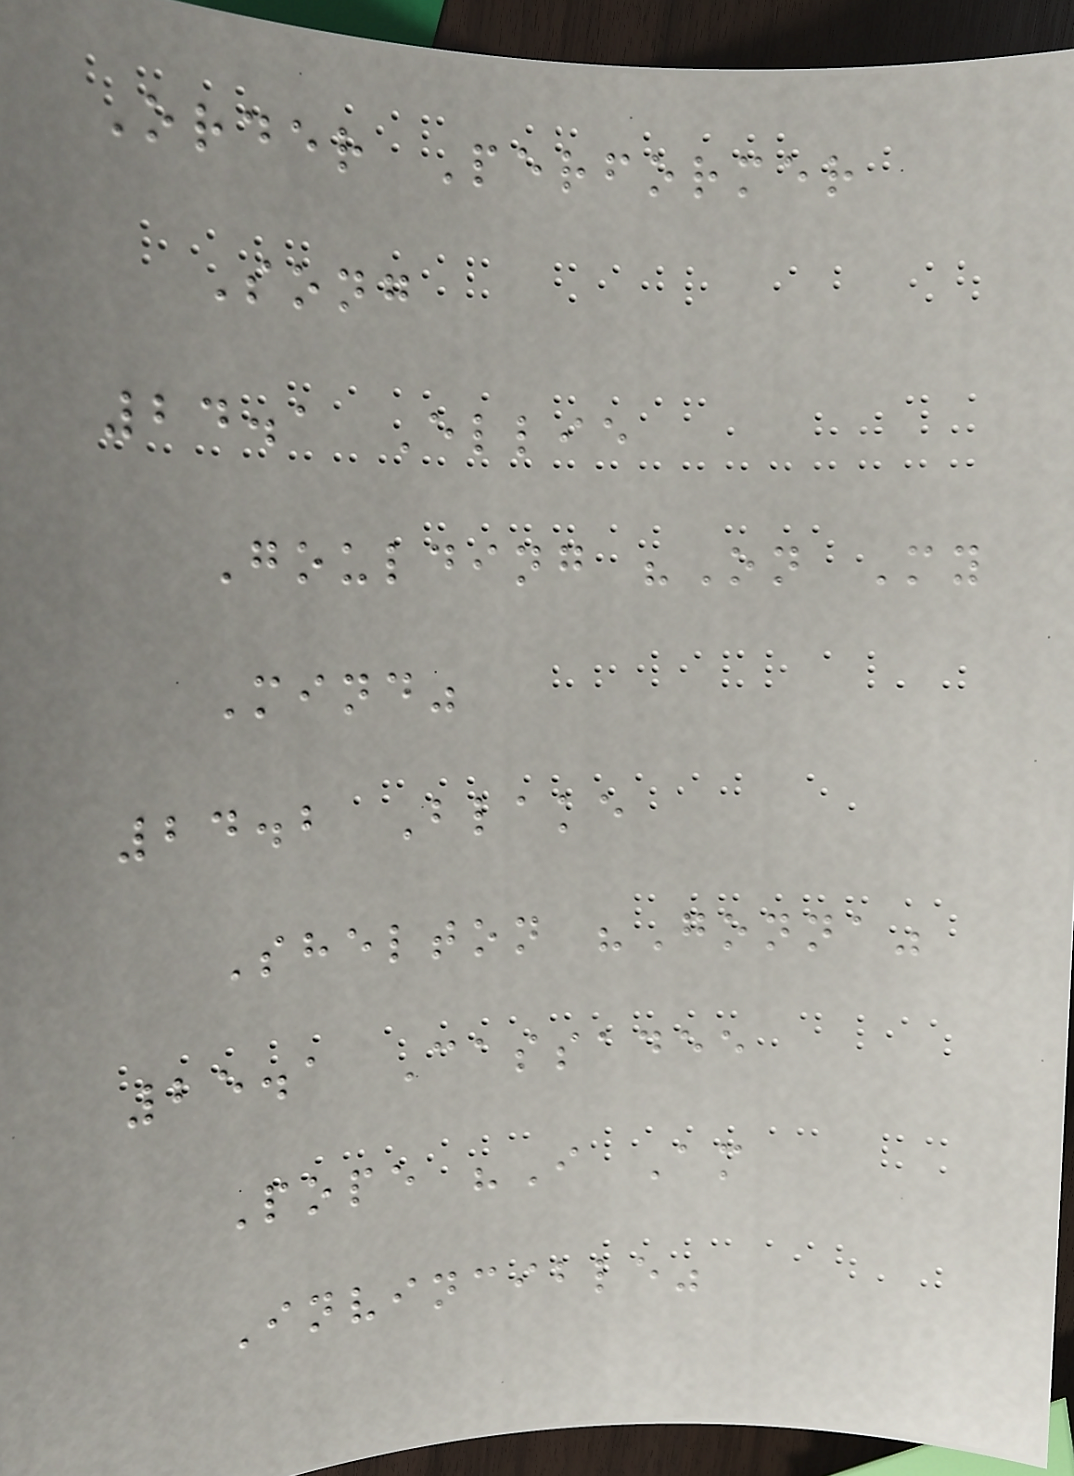Order Performer
Song
24.1 Ellie
Goulding "On My
Mind"
24.2 Blake
Shelton "Gonna"
25.1 Cassadee
Pope "I Am
Invincible"
